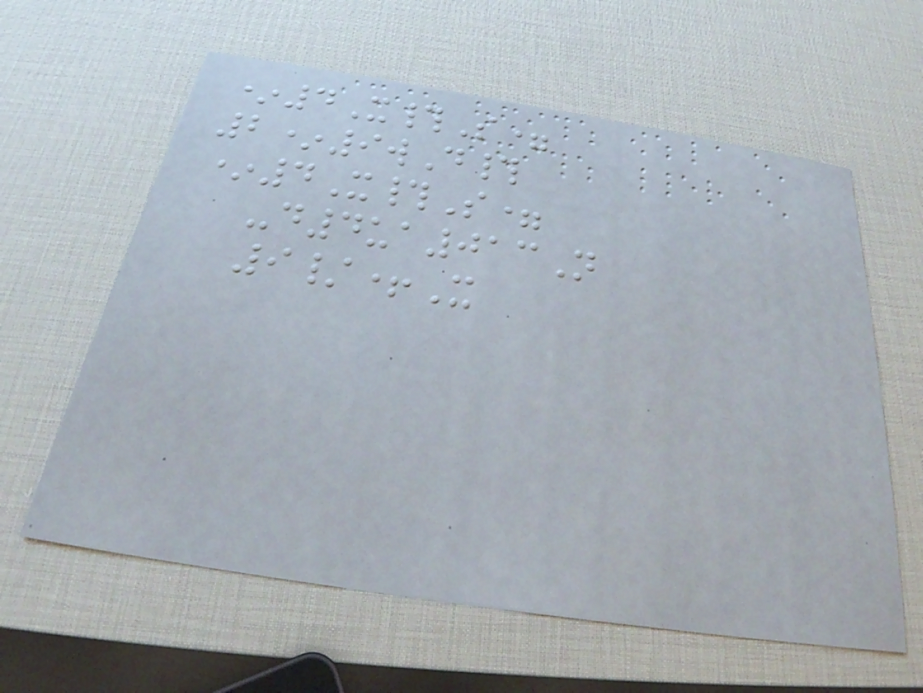*4X#S=
2*9wD#
*4X#S=
-d4ua013N
9/+X
